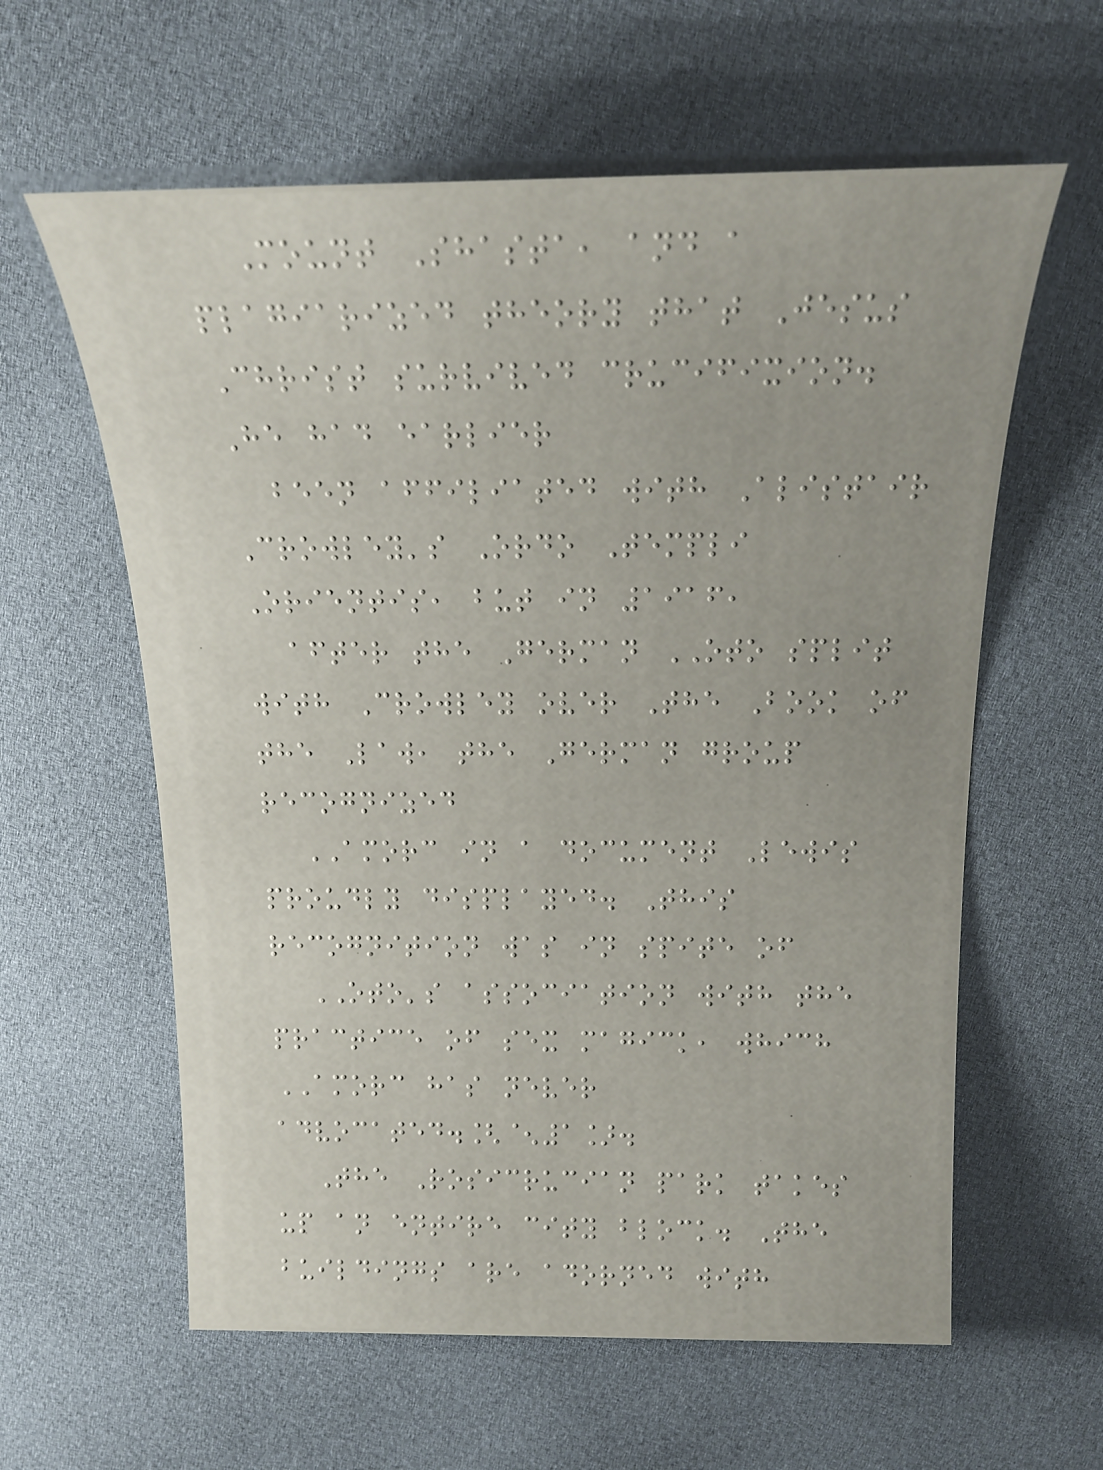Mount Shasta, and a
plagiarized theory that Jesus
Christ survived crucifixion.
He had earlier
been affiliated with Alistair
Crowley's Ordo Templi
Orientis, but in 1916,
after the German OTO split
with Crowley over The Book of
the Law, the German group
recognized
AMORC in a document Lewis
proudly displayed. This
recognition was in spite of
OTO's association with the
practice of sex magick, which
AMORC has never
advocated.[^1].
The Rosicrucian park takes
up an entire city block. The
buildings are adorned with
